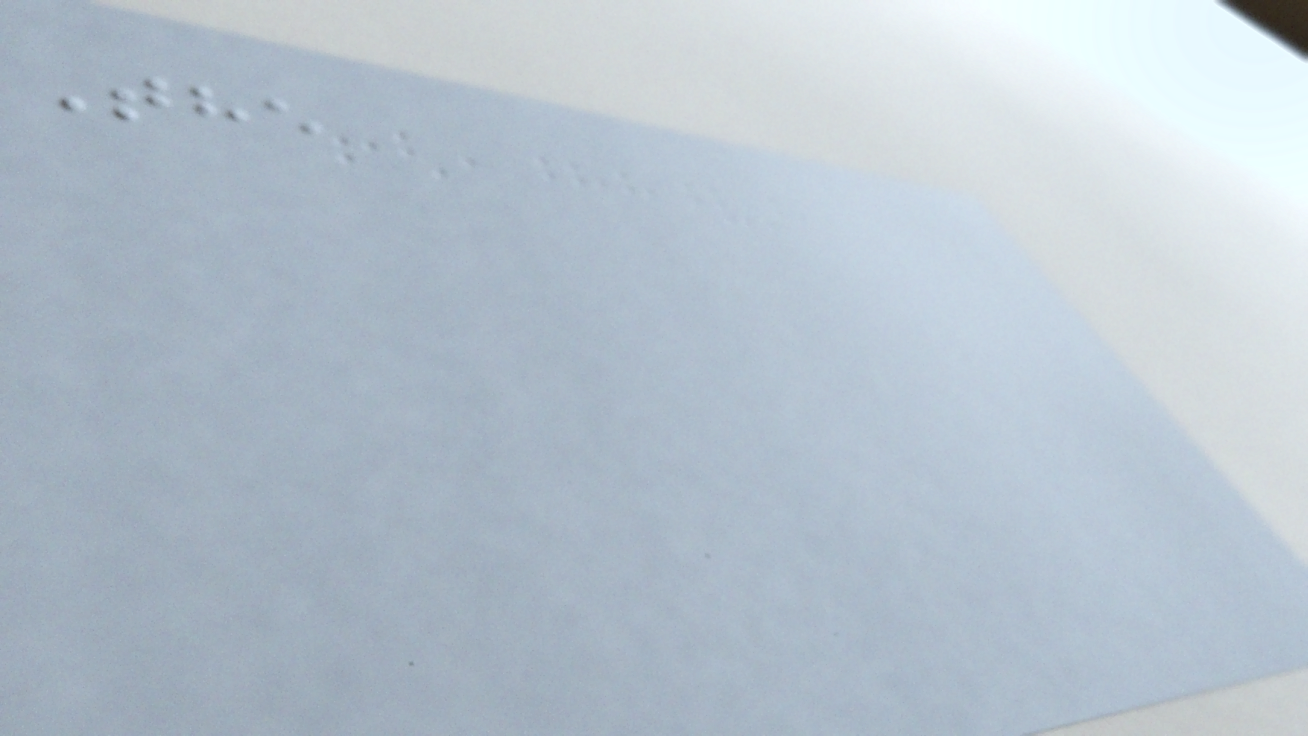The
